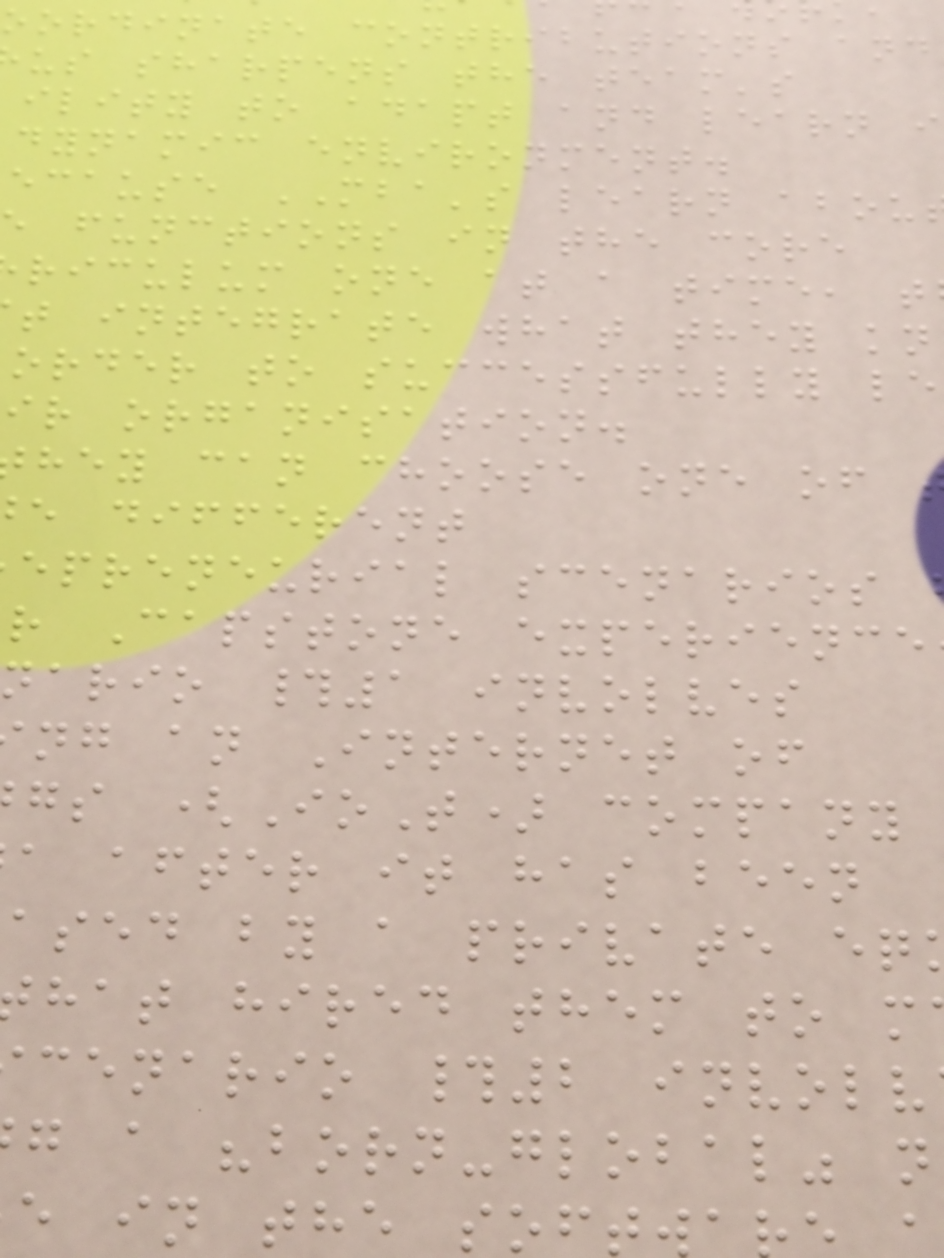oordinate contributions and
us sharpens the team's
ility to adapt and learn i
dynamic environment.
ecause MBA's learn abou
functions in the core
riculum one at a time, t
t integrate what they kn
order to successfully le
ir organisation.
hey can choose one of
e different
epreneurial scenarios
r Capstone experience
ario #1 involves
ng an Internet of
gs (IoT) company
a after it has been
ased by a private eq
hat hired them to m
cenario #2 involv
g a "born-global" n
e in the soft
